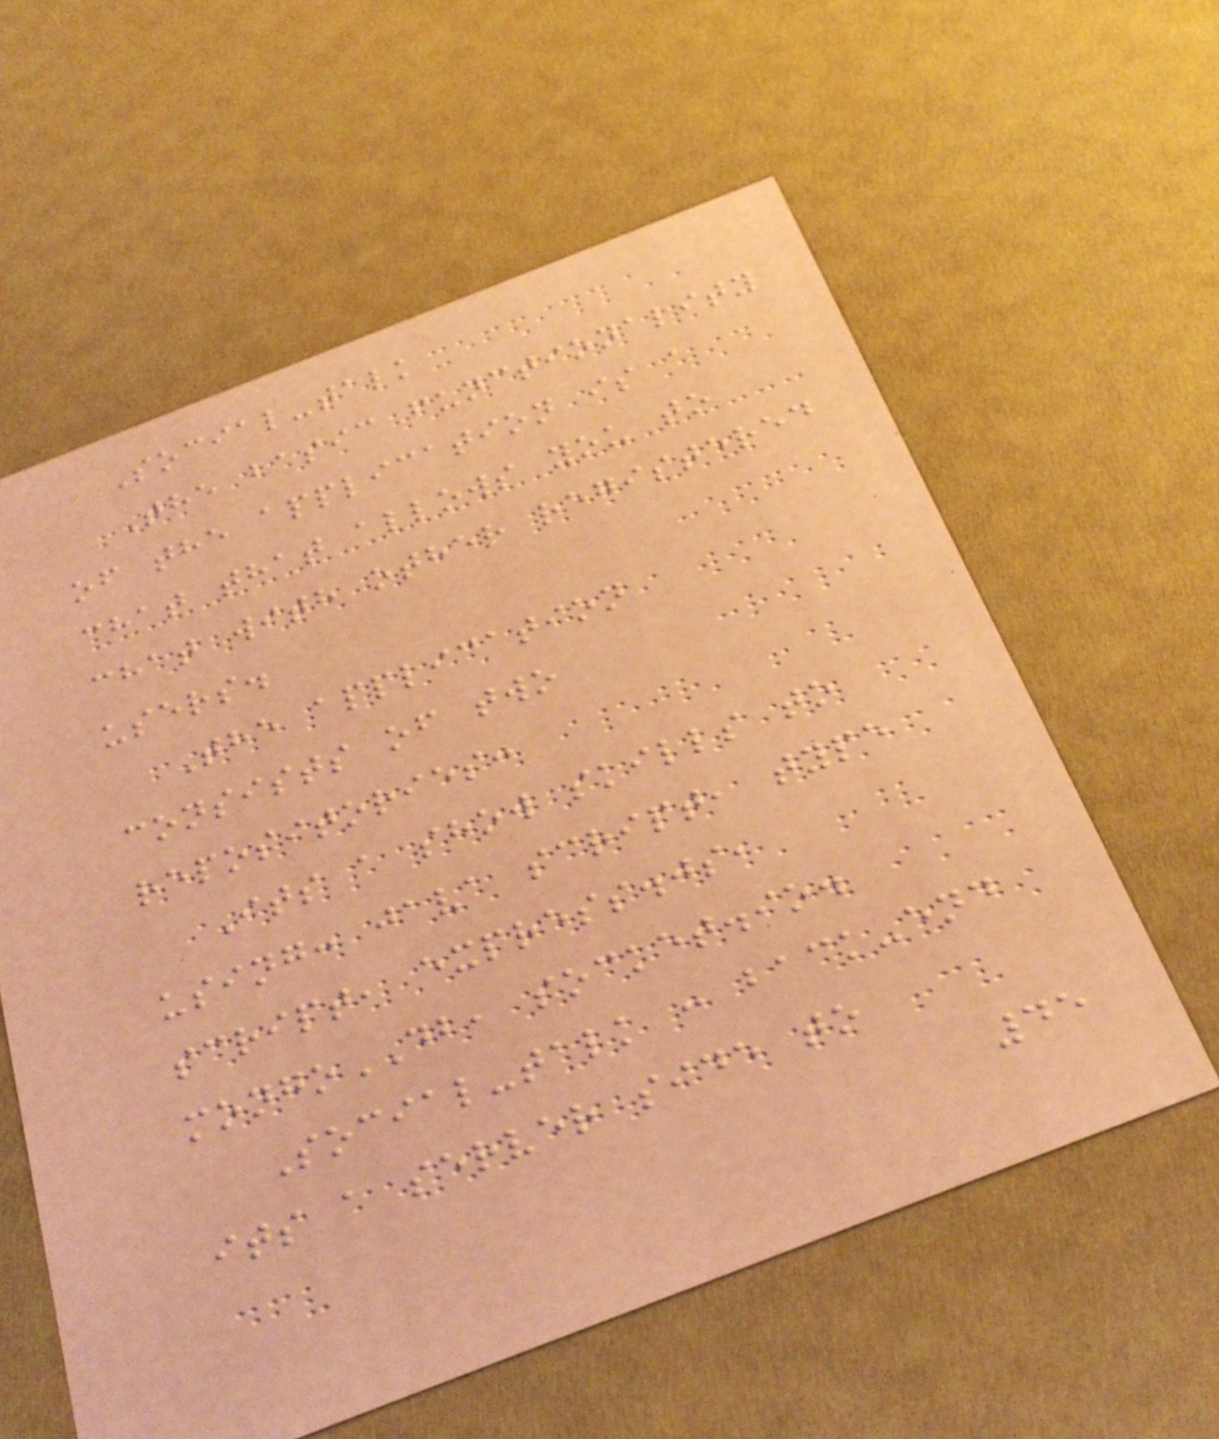Social-talk
The basic functionality
of the application is a
chat that allows you to
chat with other registered
users.
The application
consists of two
repositories:
Its a show skills to
using: java script, type
script, express.js,
mongoDB, socket.io.
Social-talk : back-end
its a server side to
45
